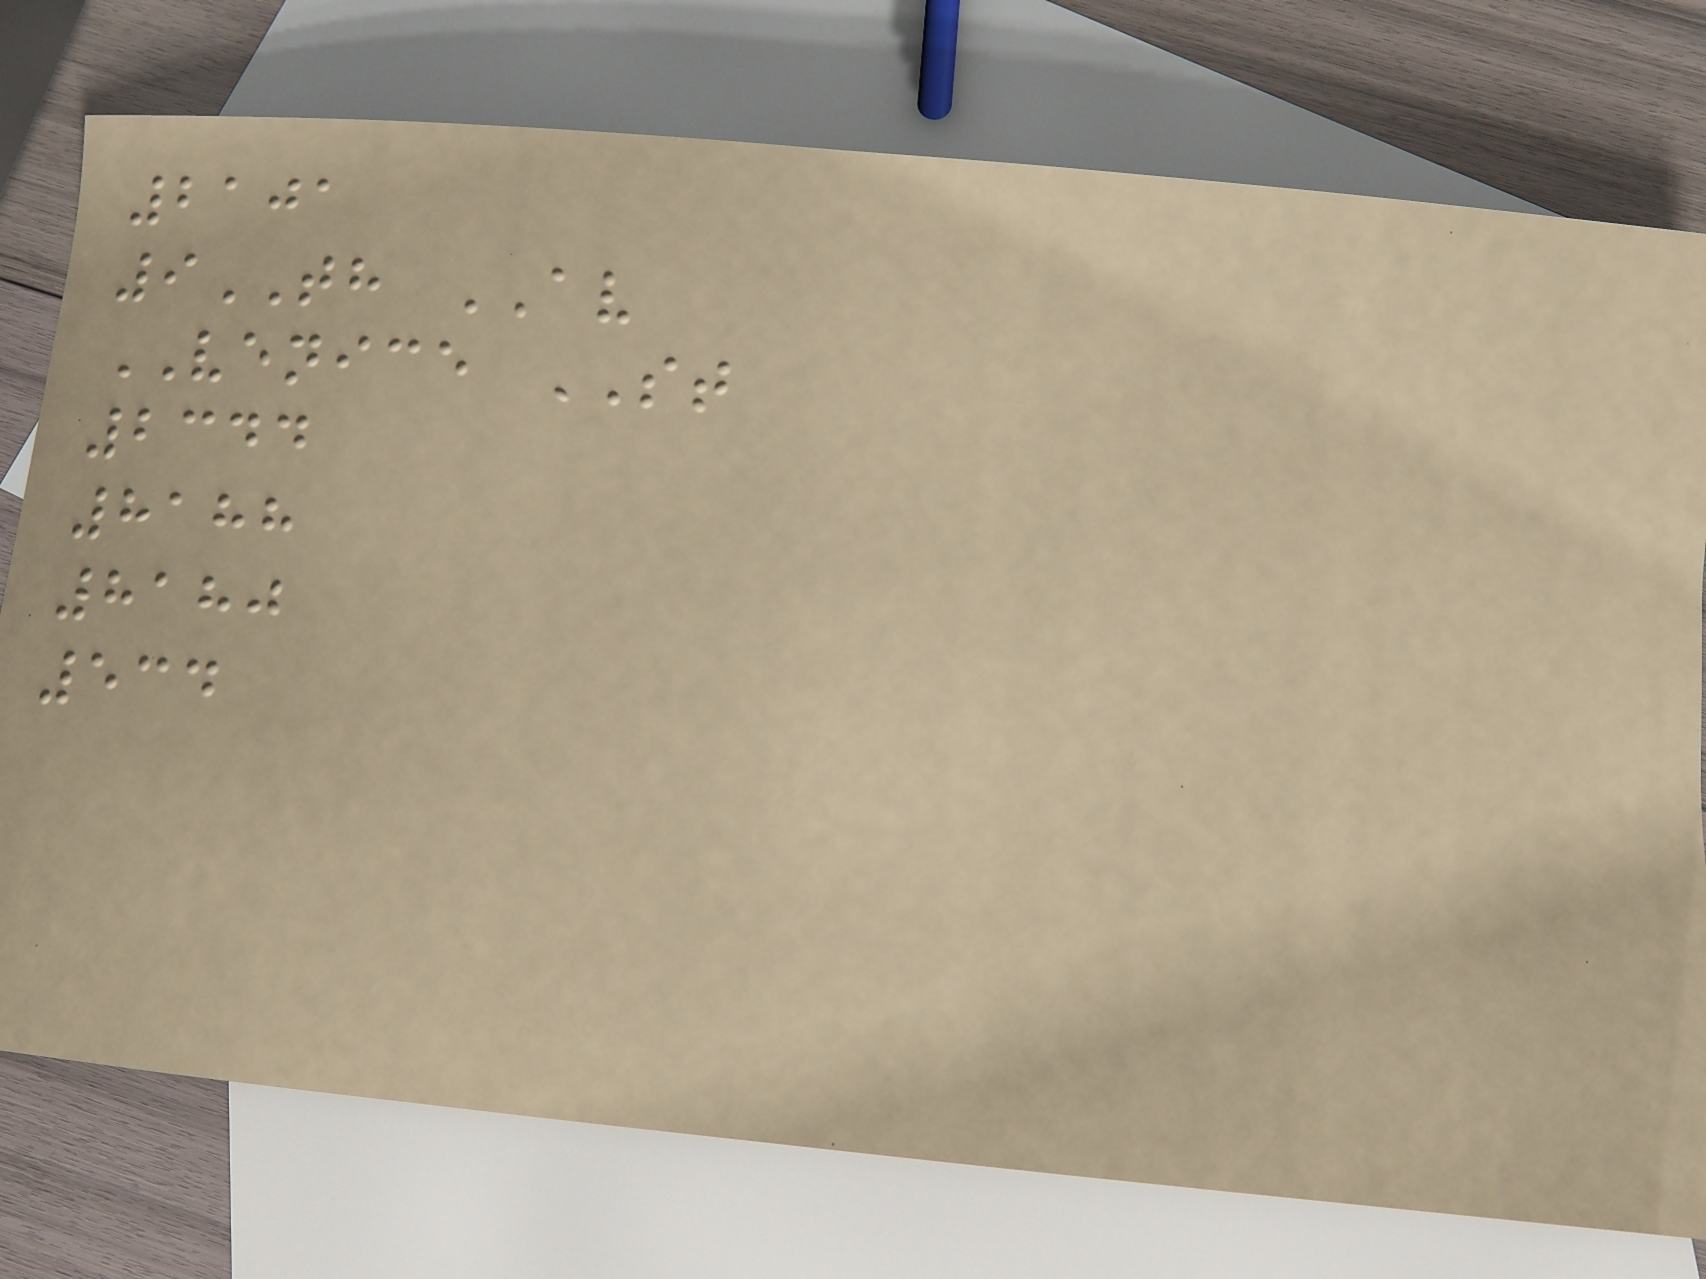2101
9TH AV
VENICE ST
2344
8188
8180
534
